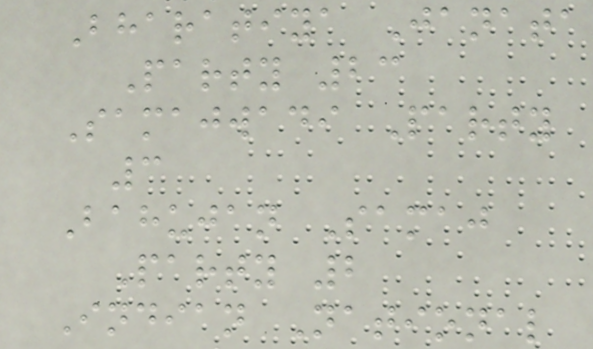Bharatiya Janata
Party 23
Samajwadi Party
3
Bahujan Samaj
Party 2
Indian National
